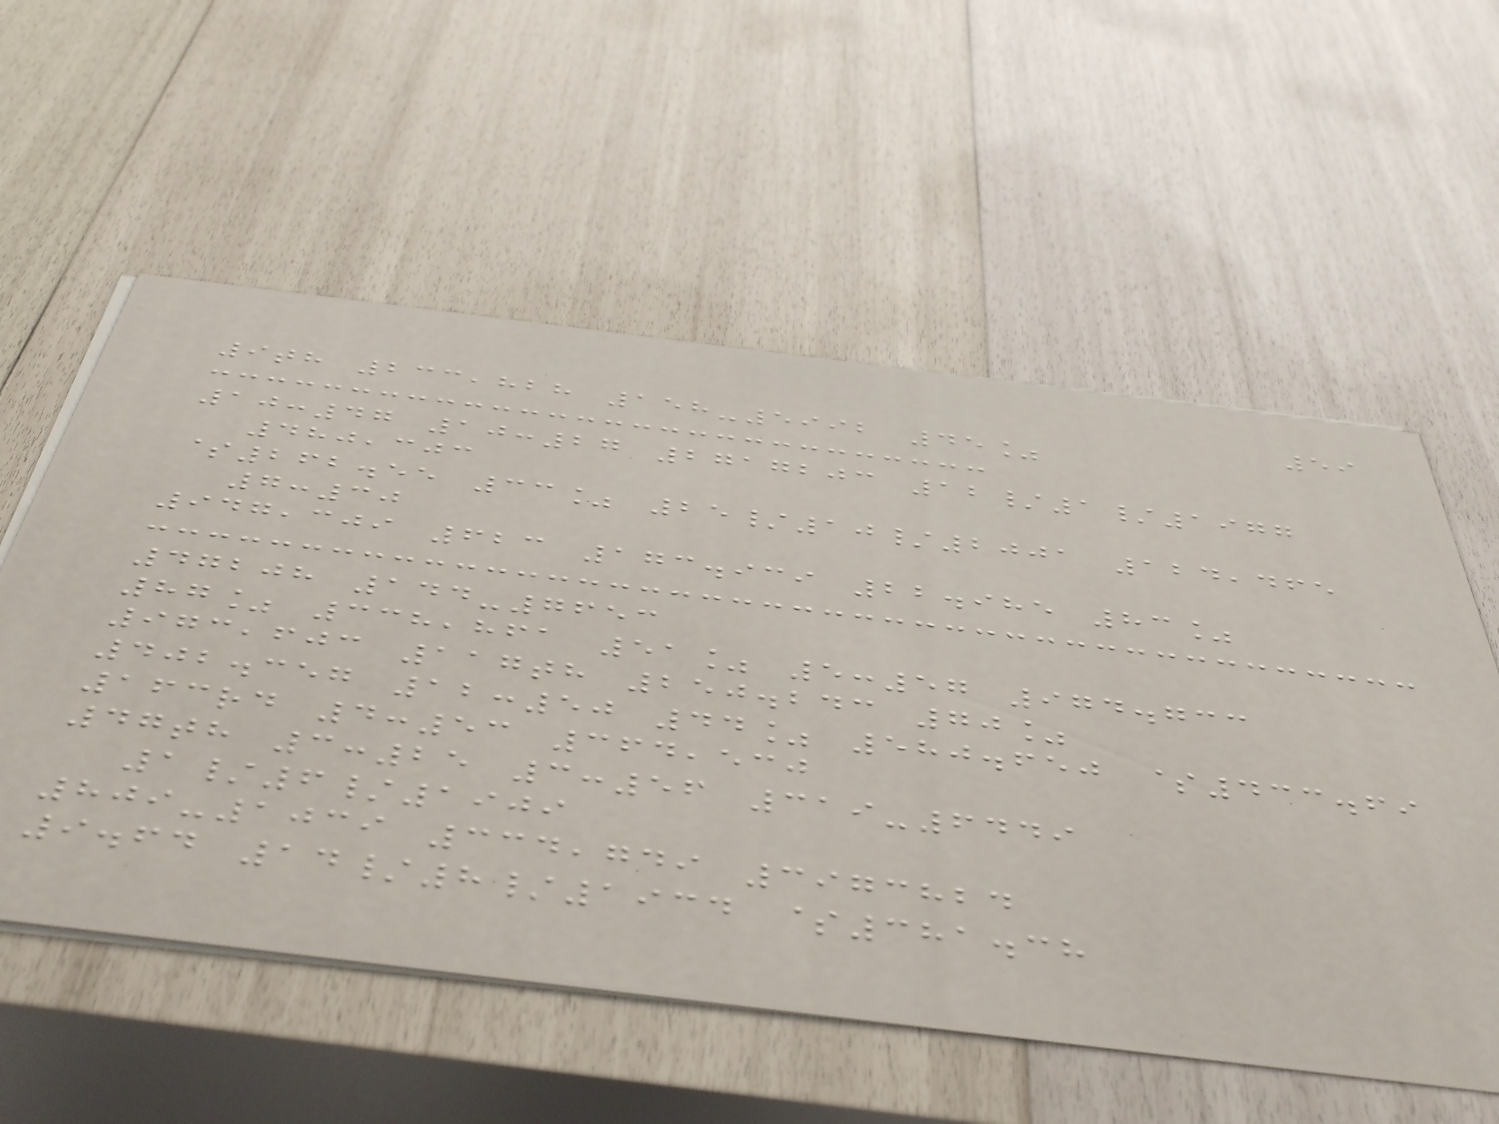59
9th 233,828 158-5992 45%
10:47 10:27 2717203 12/1/1977
480,303
$262.55 33% 25/10/2001 124,465
7:30
947,309 623 173.939 22.985 83%
47208 144-7653
87% 338,861 51% 5:57 974.733
973,603 117th 250.243 70%
402.357 12:50 44% 580.650 $433.69
163rd 4:53 364,530
47th 3:25 3:56 319-6449
1/6/1909
809-1039 334,749 3973824
9.64 14/8/1934 $381.38
